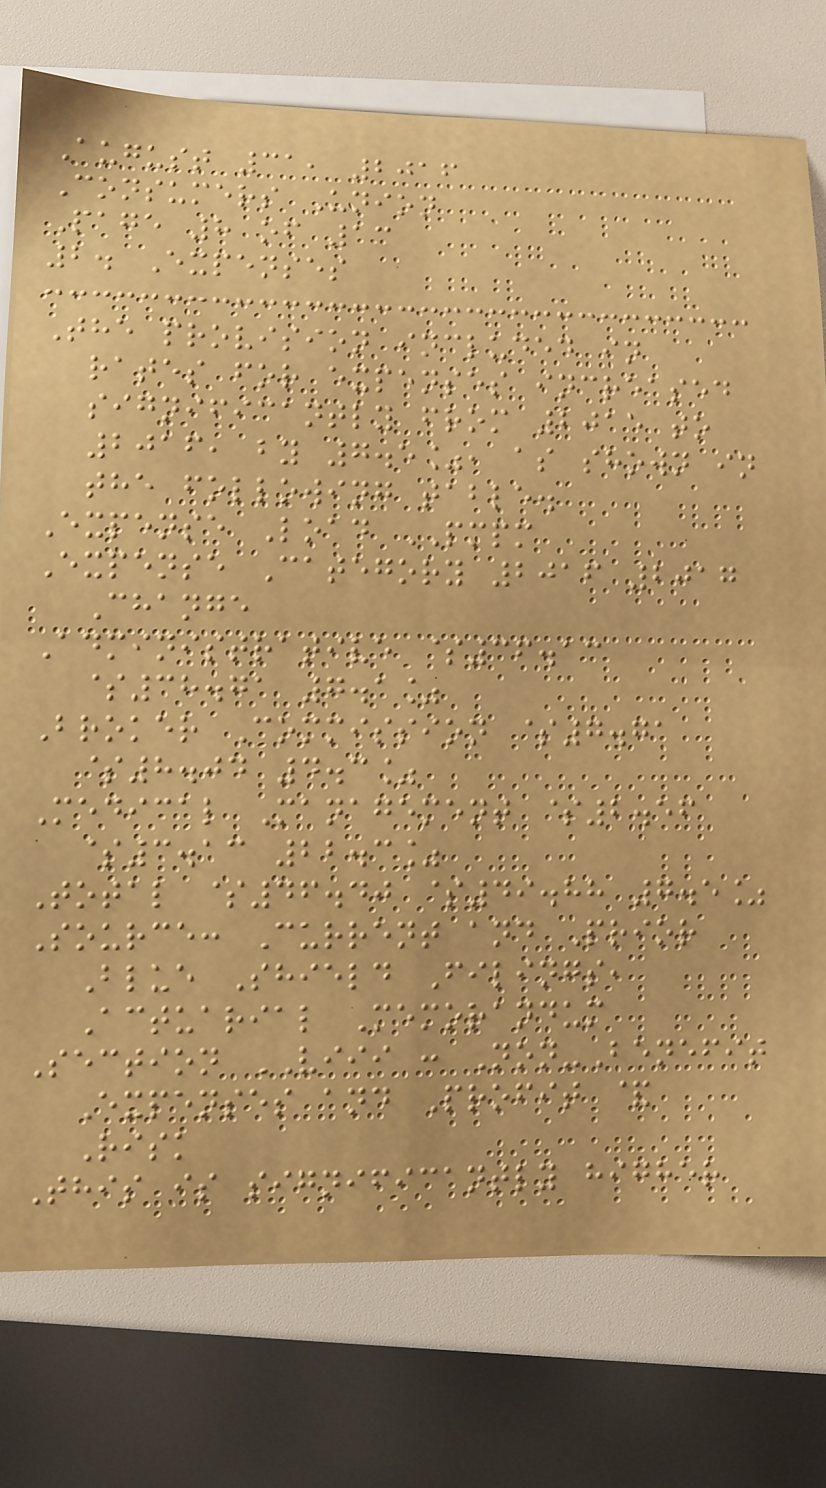August 31, 2016
Consumers Union
Page 8 of 13
2. Expenses
The provision included in
rates for expenses increased
significantly from 2015 to
2016, by 7.5%, as shown in
the following table.
Expense Load PMPM
Expense Category 2016 2017
Change
Administrative $36.13
$38.71 7.1%
Broker Commission $7.71
$8.04 4.3%
Medical Management $2.56
$3.13 22.3%
Total $46.40 $49.88 7.5%
Source: Current and Prior
Blue Shield Filings,
Actuarial Memorandum
Section VIII : Non-Benefit
Expenses and Profit &
Risk
This is significantly higher
